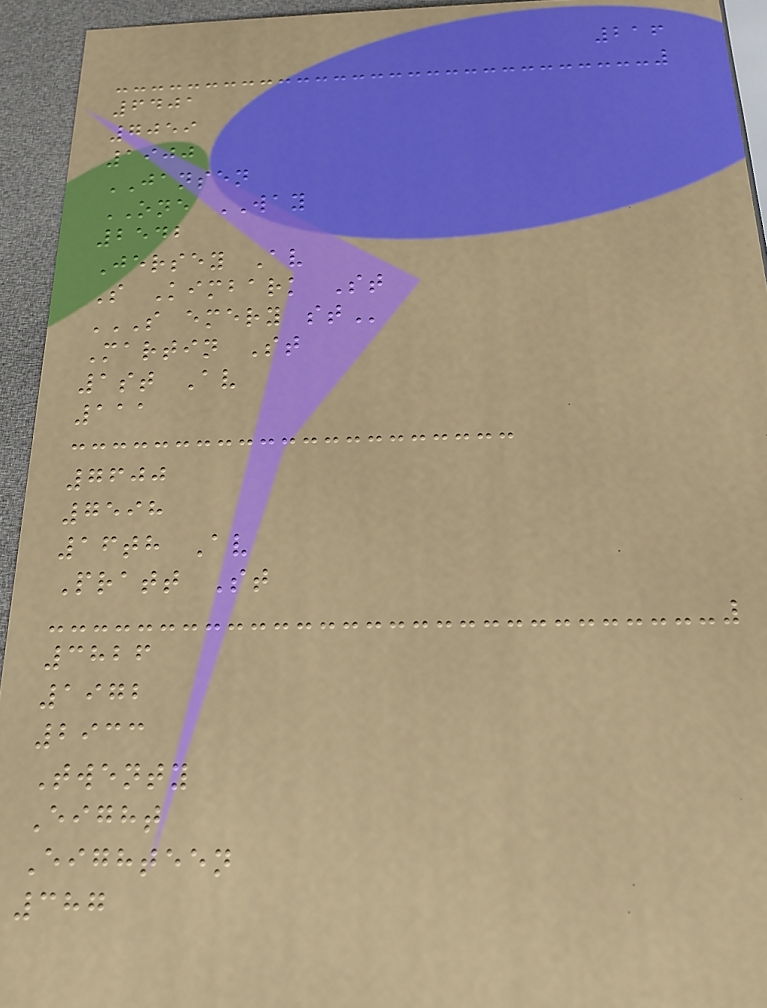216
6401
7059
1900
JANSEN
ONE WAY
2542
Jersey Av
S Kimbark St
S EMERY ST
Martin St
1st Av
111
7600
7598
16th Av
Pratt St
3826
1972
2933
Twenty
Eight
Eighteen
387
